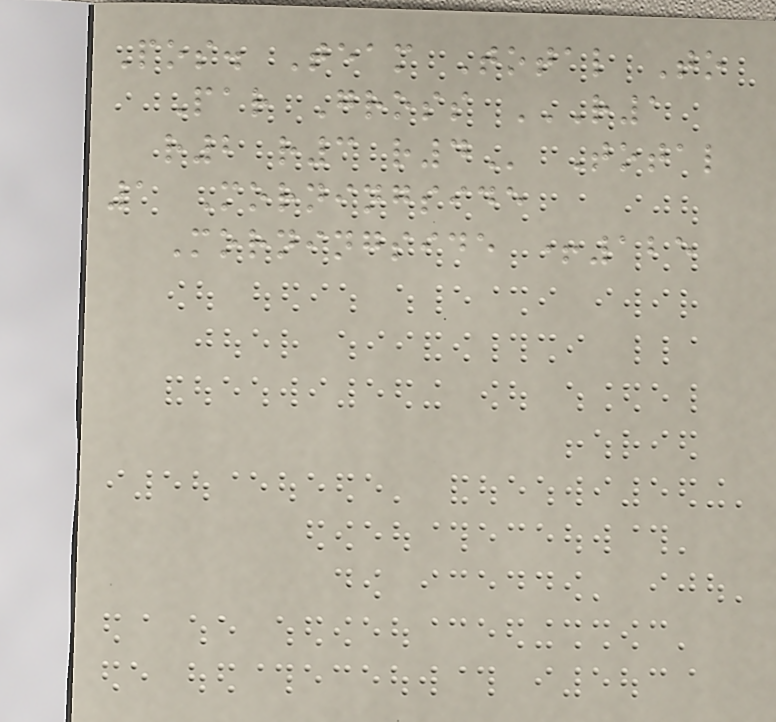Pos. Team Total To
Par Gross R1
R2 R3 R4 Total
1 Morningside
Morningside +125
